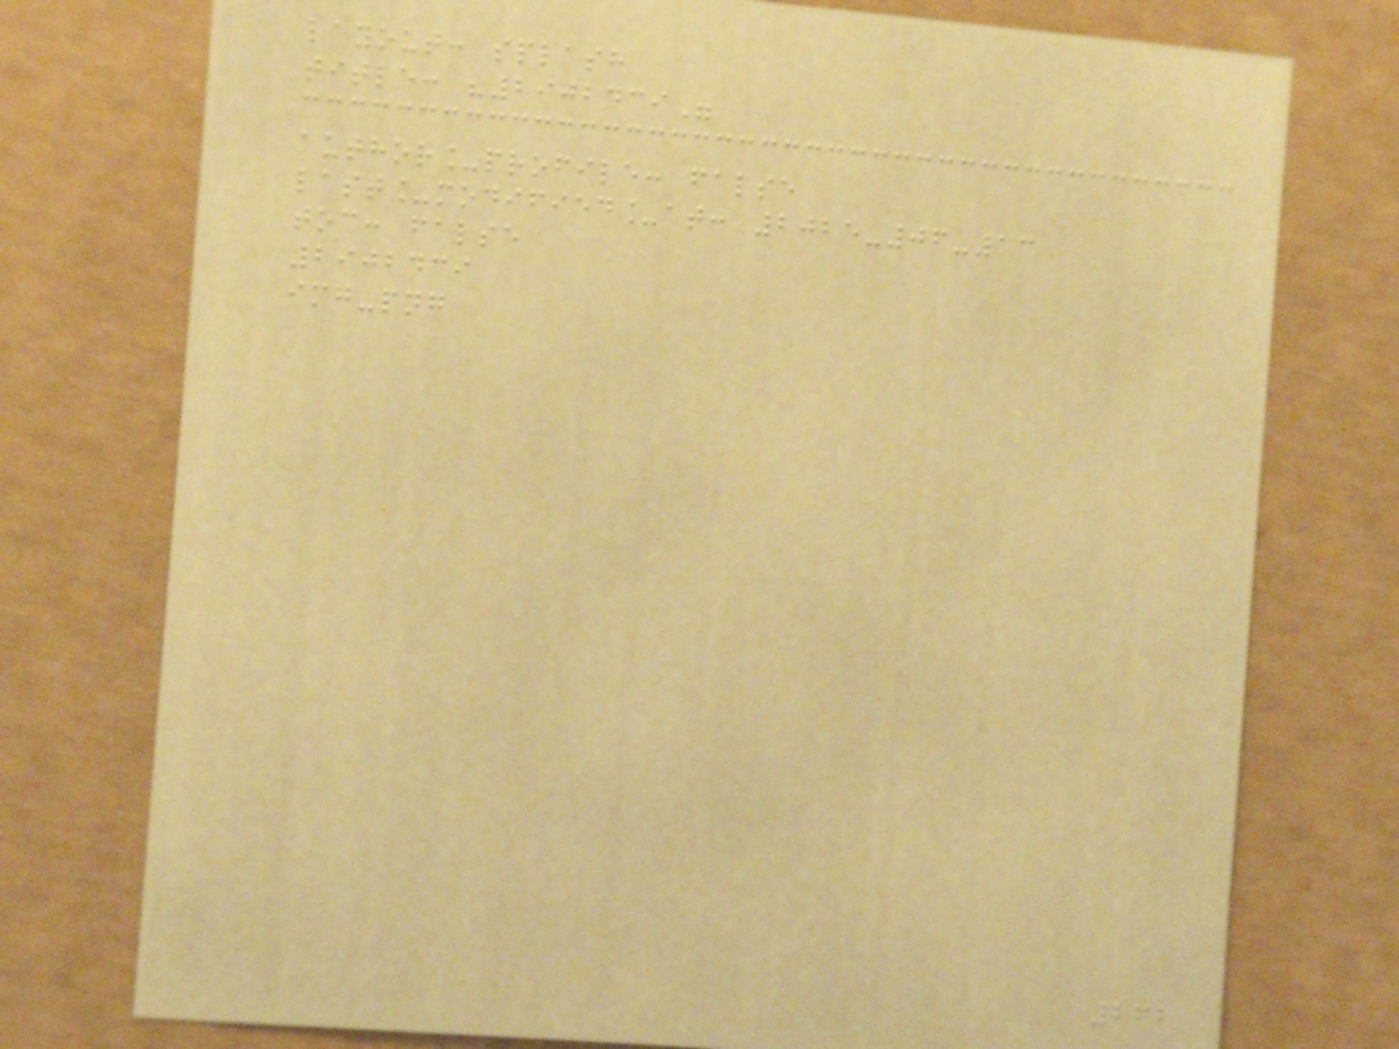layout: splash
title: "2902439"
author_profile: false
last_modified_at: 2025-06-13
toc: false
2902439
img-png
262
